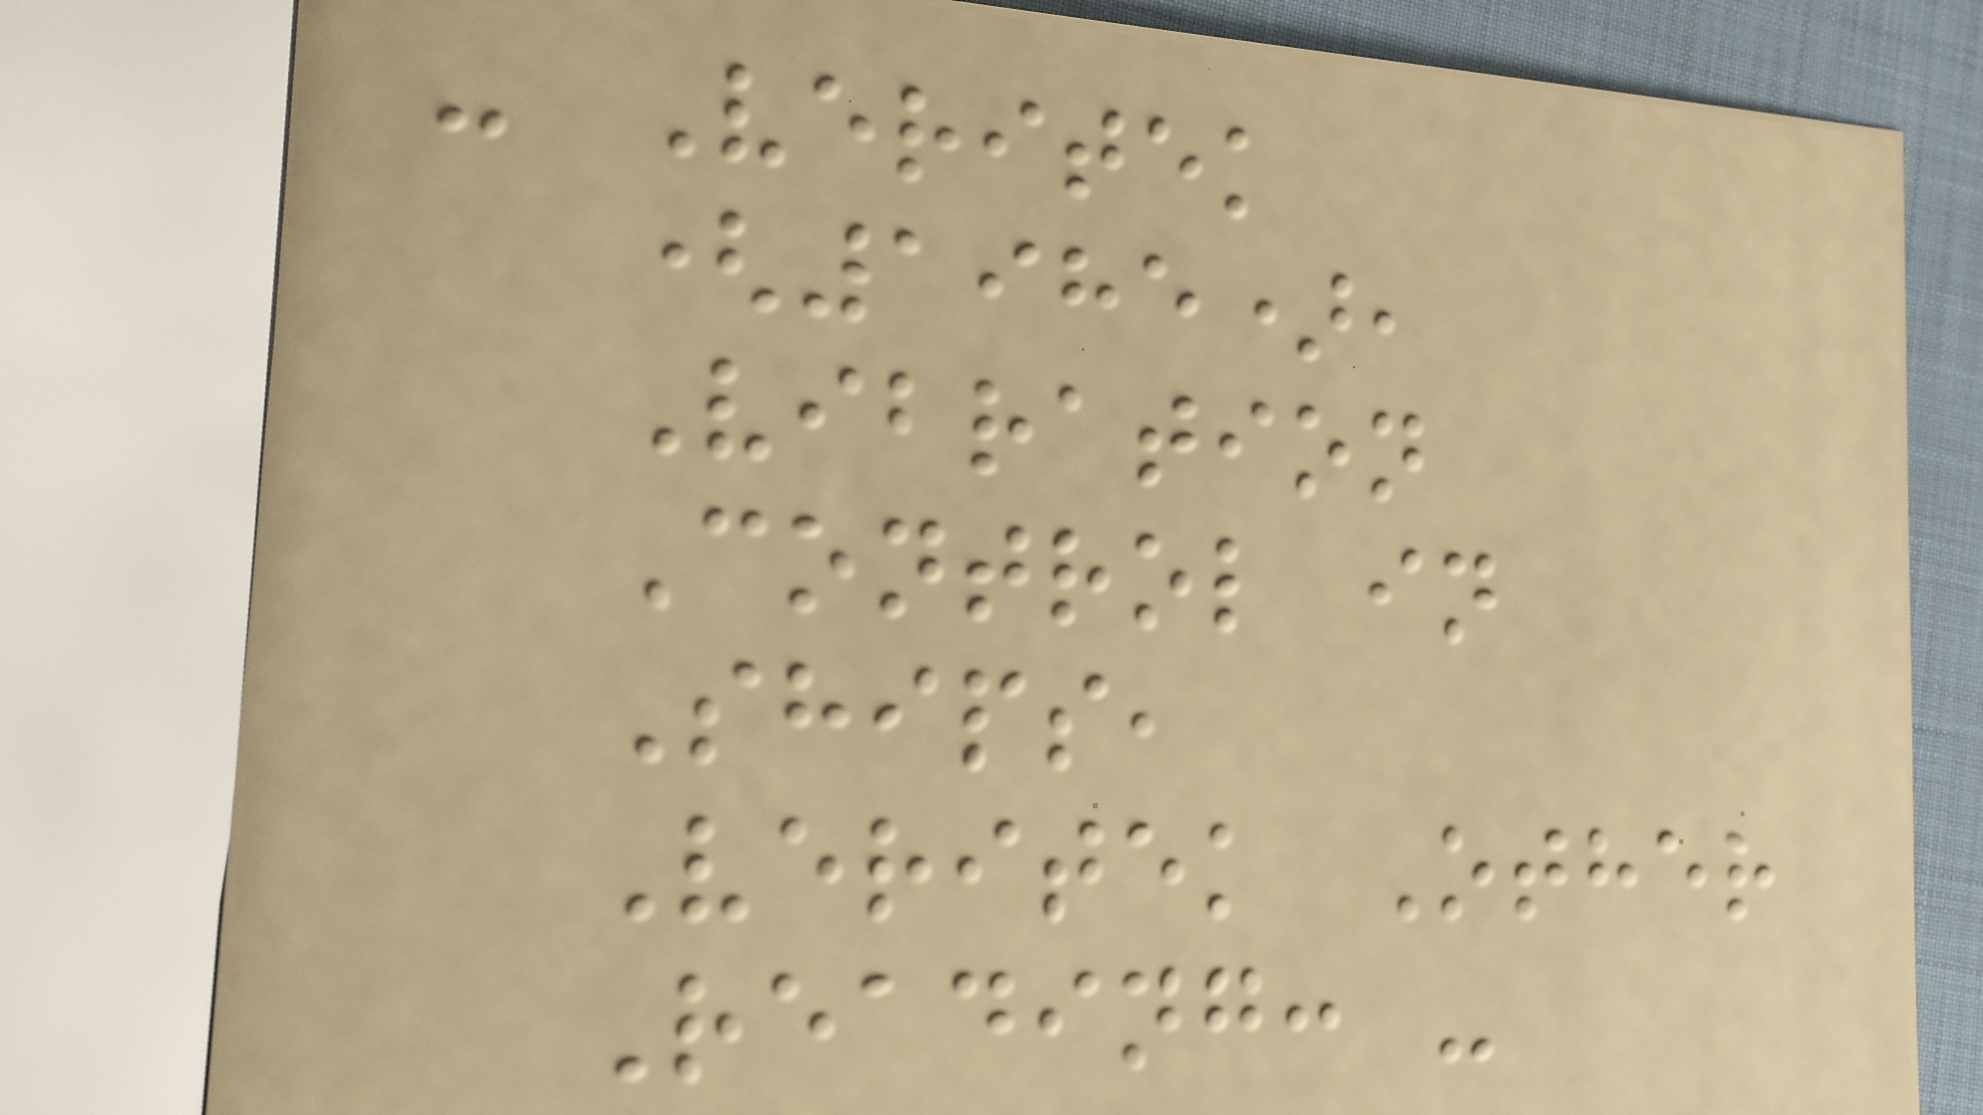- Veritek
(1985),
Vibration
Control in
Ships,
Veritek Other
Reading: -
